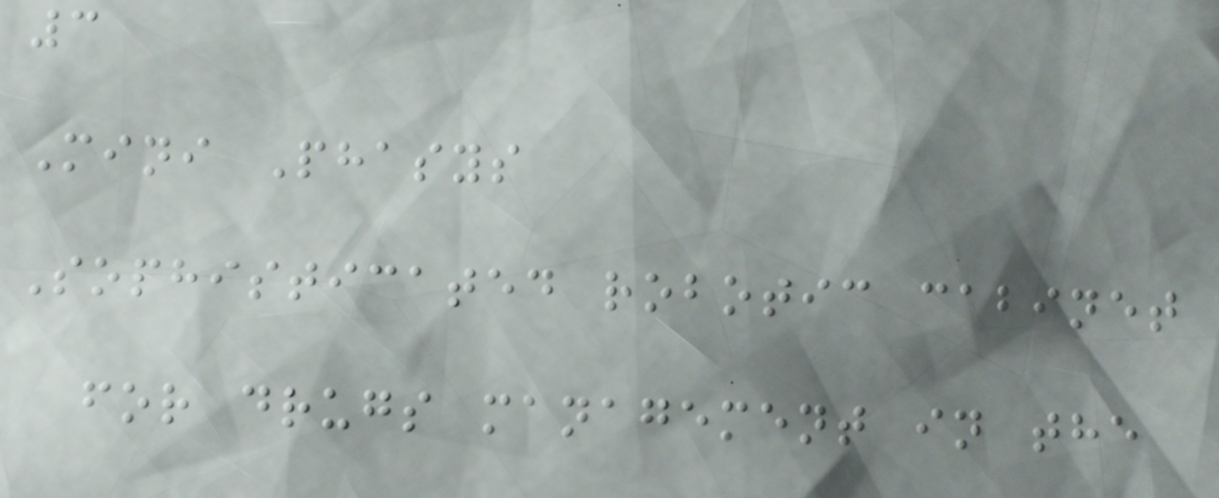3
Mini Phasys
Sophisticated robotic cabinet
for drugs management in the
